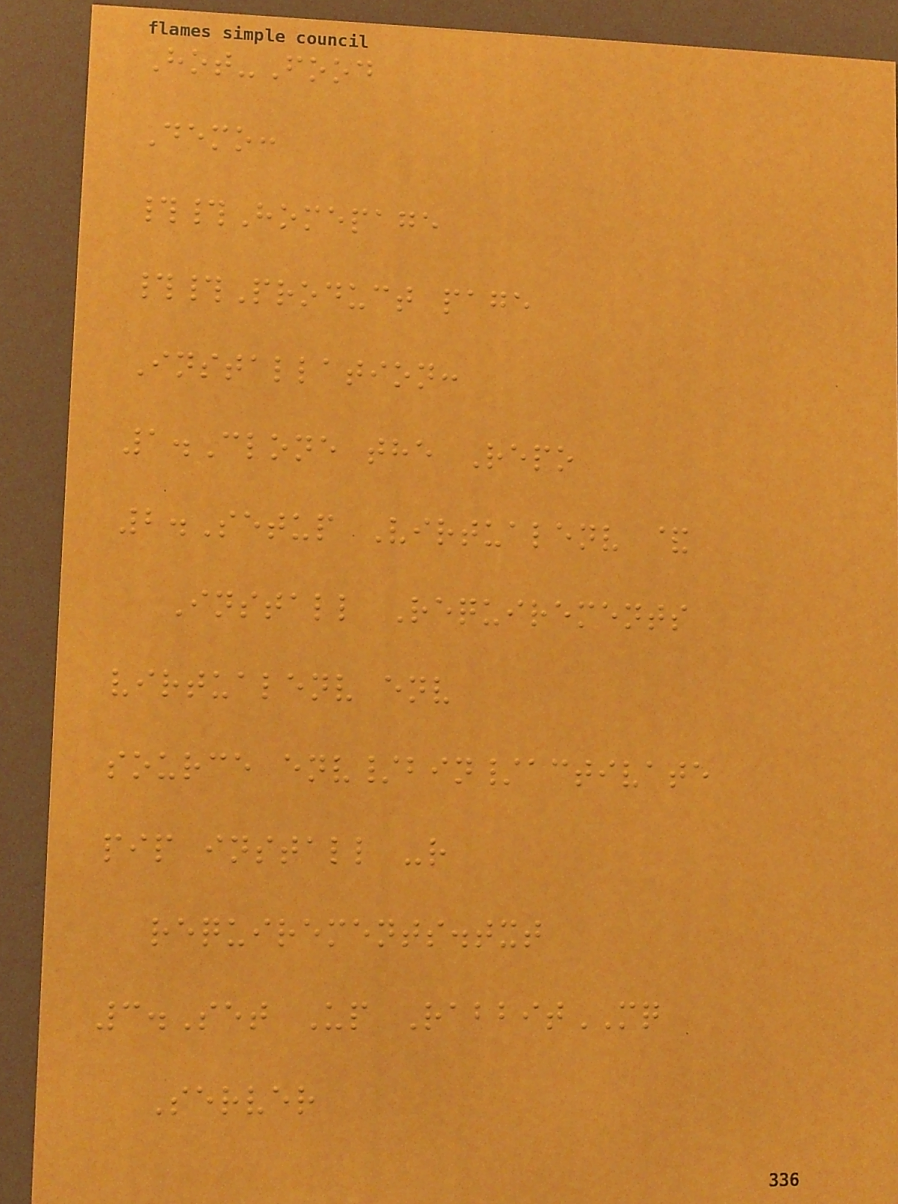Hot-Food
Demo:
##Homepage
##Product page
Installation:
1.Clone the Repo
2.Setup Virtualenv &
Install Requirements
virtualenv env
source env/bin/activate
pip install -r
requirements.txt
3.Set Up RabbitMQ
Server
